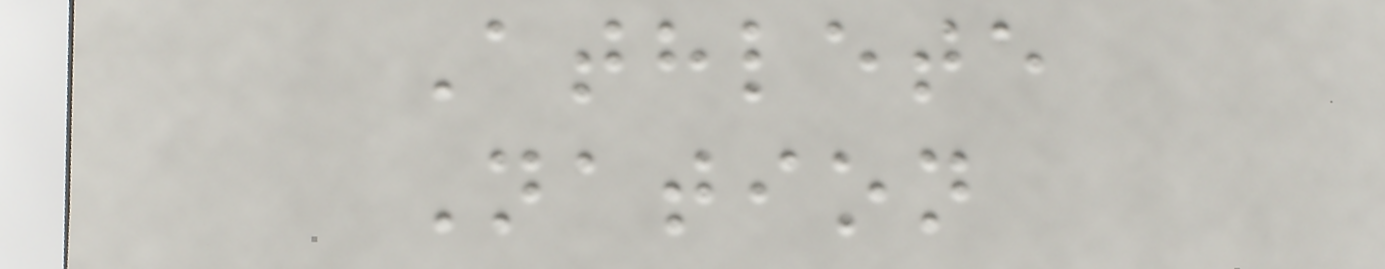Athlete
Nation
